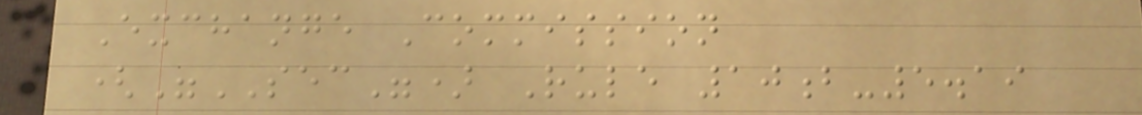Exchange Commission
("SEC") Rule 10b-5.19
